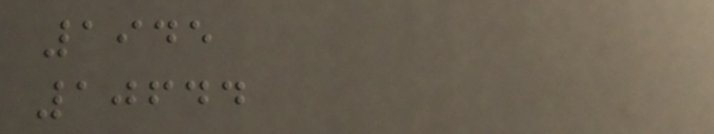1945
10644
